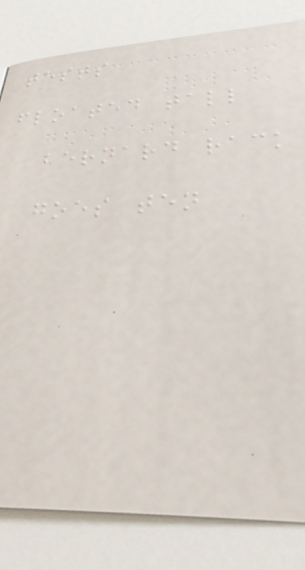tests
floated tall
bernard rack
goes ten
